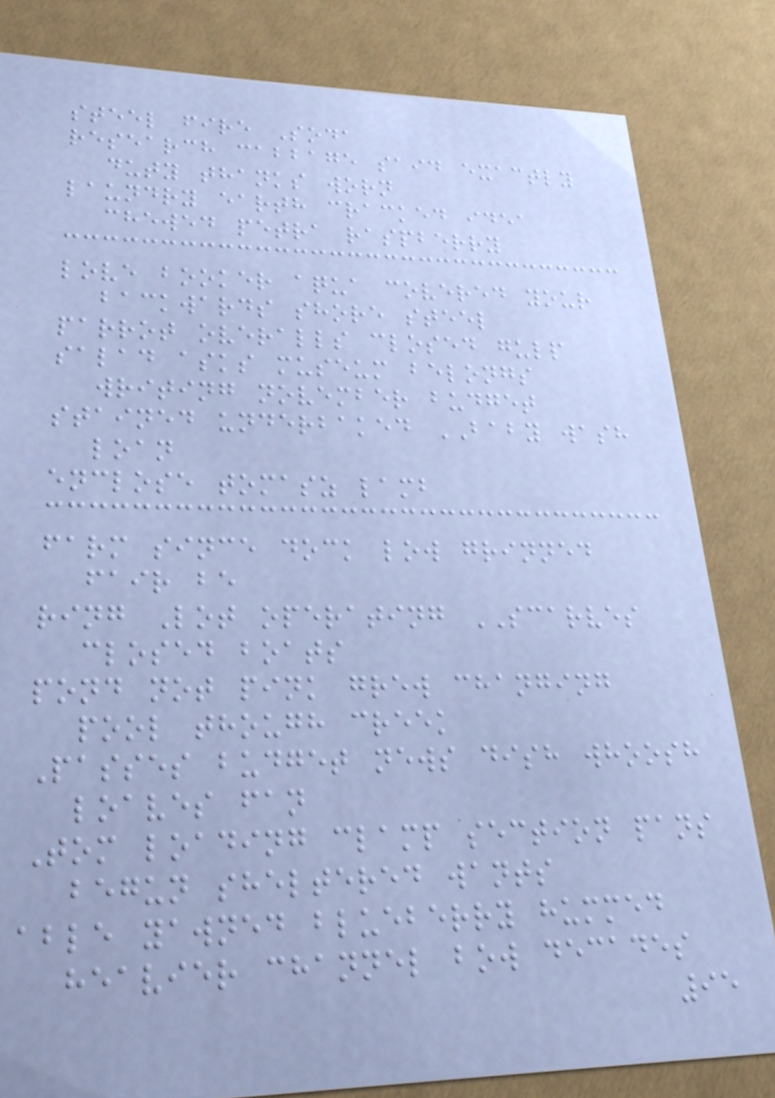steel fire Soda
research cabbage said exactly
duty thanks worn
laundry earth cracked idea
chewed petra raspberry
love booker aqua covered your
backwards shore steel
parrot overalls closed gulp
salad asks museum belongs
writing november budget
stained underbaked BABY wash
loan
enclose tomasz lamb
farm since dock low grinned
fair be
ring Lot operating SCARVES
closed boats
pond not pink grew changing
pool though creek
Passes budget news dish whoosh
loaves fan
Tom loading clamp section pans
begun sheltered wants
able yawned blueberry hummed
heavier channel bow decades
95
